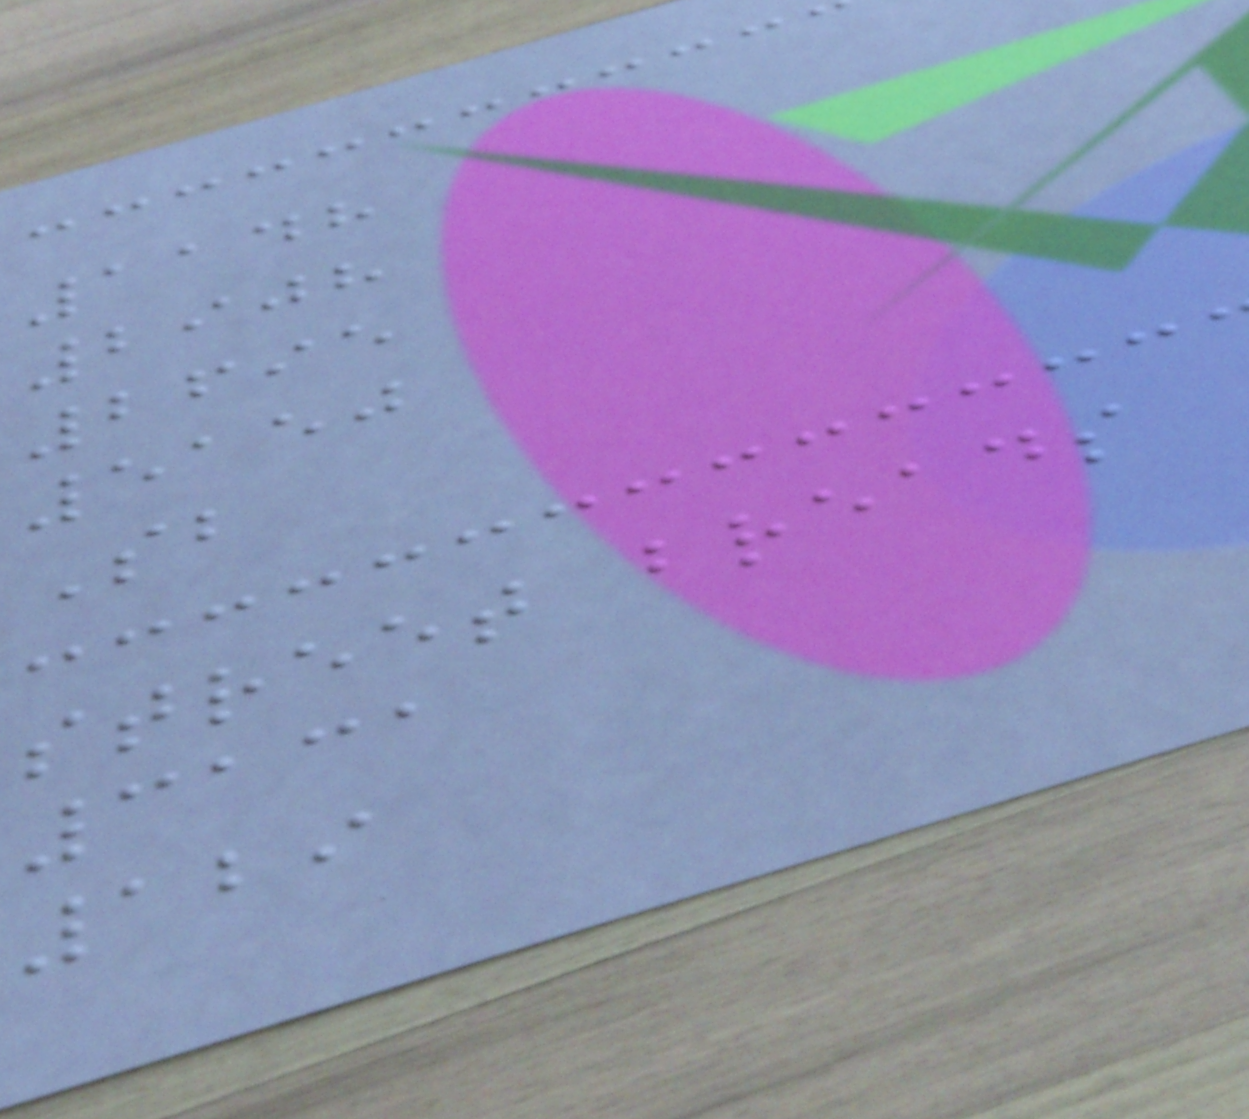1148
2908
2695
5150
Sb
street breads
3131
129
